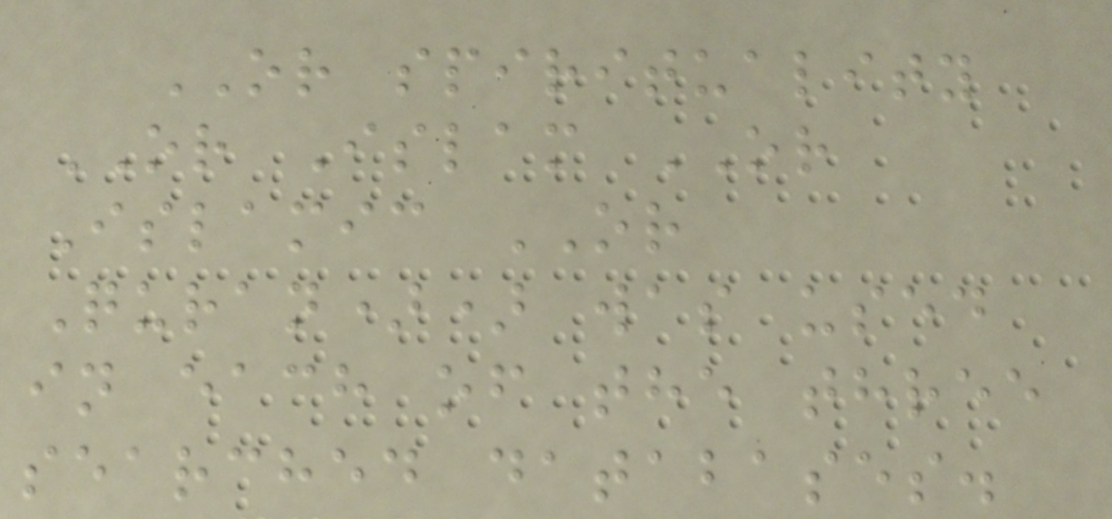OR spirituality
OR Islam OR
Islamic OR
Quran)) was used
in each of the three
searched databases.
